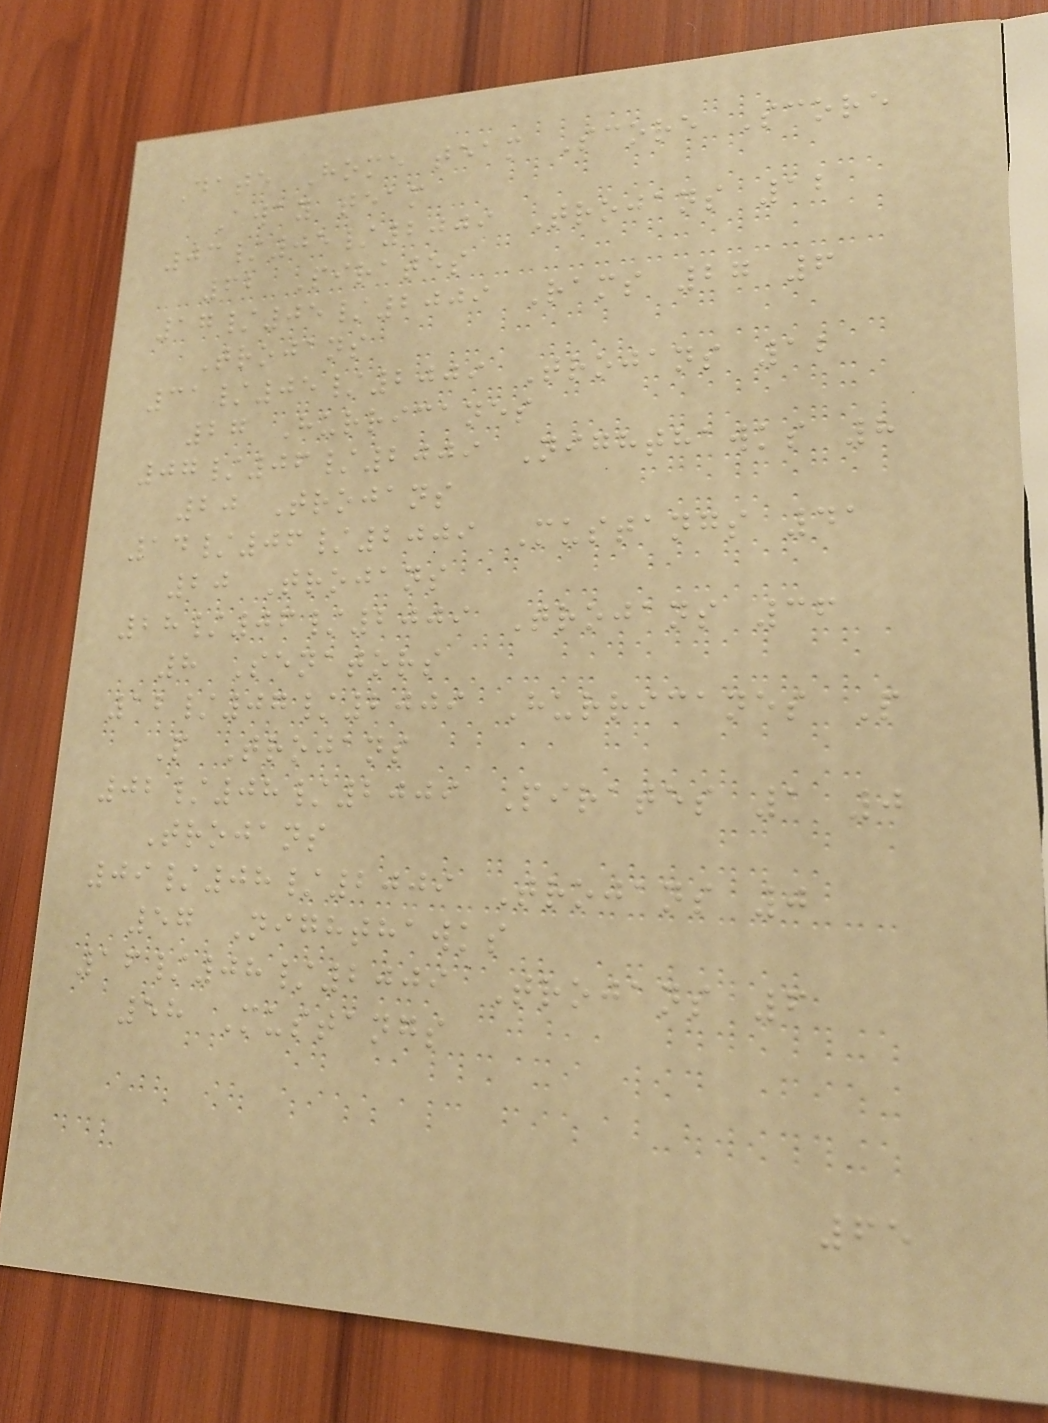Date Home team Score Score
Away team
03/05/2009 Trojans 12
62 Pirates
17/05/2009 Rams 27 6
Trojans
31/05/2009 Trojans 12
27 Hurricanes
07/06/2009 Nighthawks 8
20 Trojans
14/06/2009 Mustangs 41
20 Trojans
28/06/2009 Trojans 36
8 Senators
12/07/2009 Hurricanes P
P Trojans
02/08/2009 Pirates 1 0
Trojans
09/08/2009 Trojans 0
57 Nighthawks
16/08/2009 Trojans 6
58 Mustangs
65
